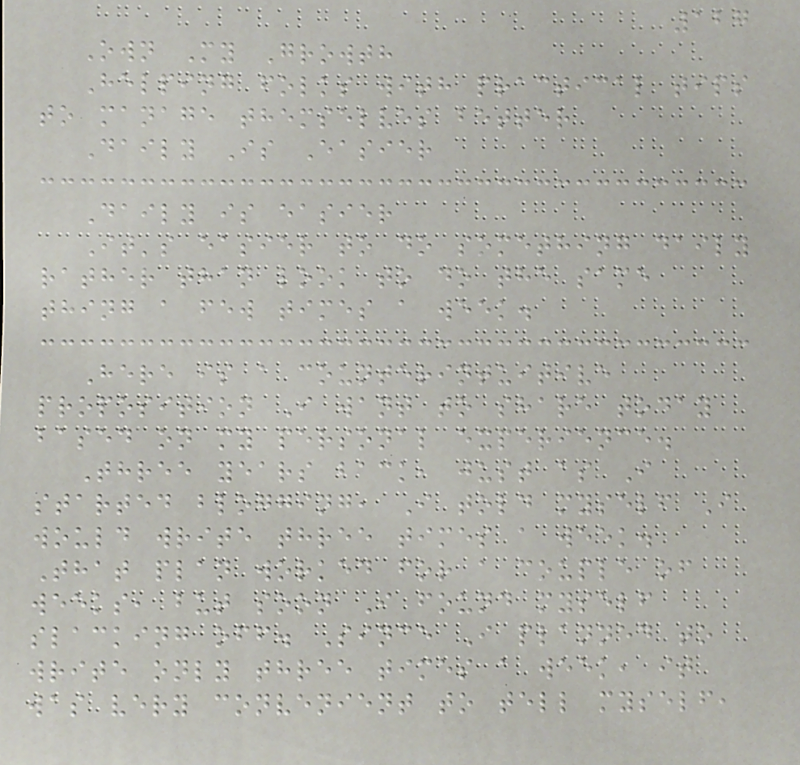127
Own My Growth
Helping folks with practical tips
to manage themselves better
Daily Is Easier
Daily is easier
It's easier to do something daily
rather than look to do the same
thing a few times a week.
Here is a counterintuitive
proposition I want to share today
based on my personal experience.
Three years back, just as I
started blogging, I told myself I
would write three times a week.
That plan worked for a couple of
weeks, but soon I found myself
slacking off. Since I planned to
write only three times a week, it
was very convenient to tell myself,
